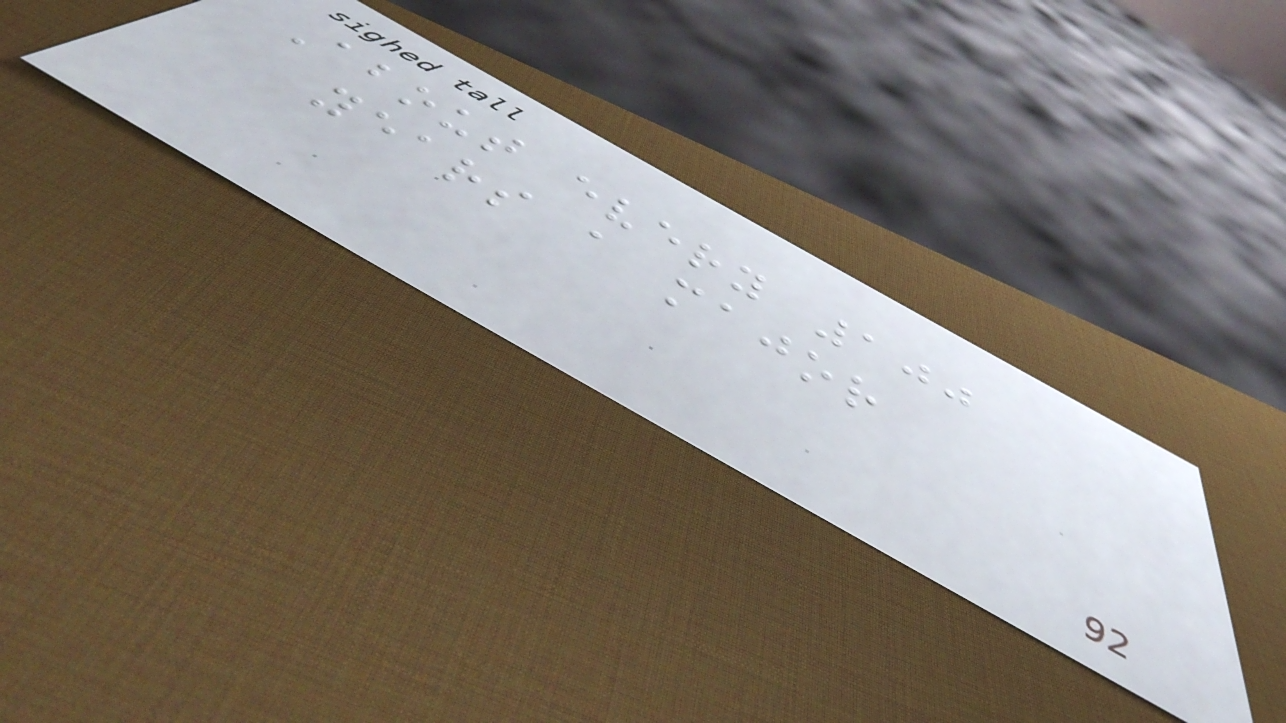About every 100
years a major
